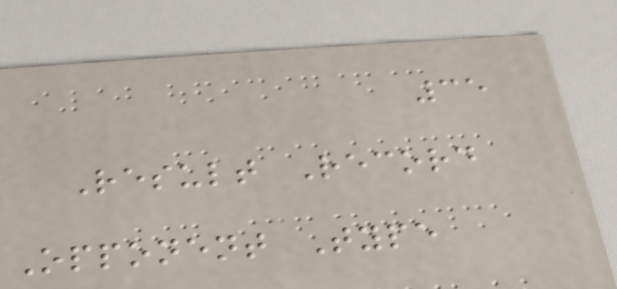35
Result Record
Opponent Type
